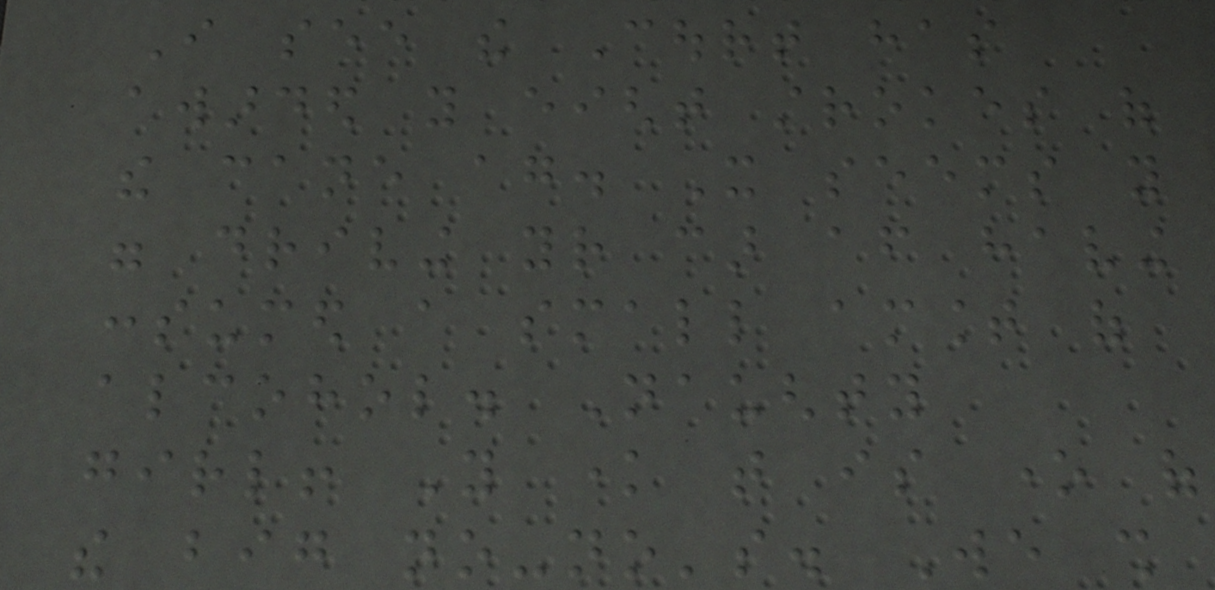I see the Court has
awarded you eight strokes of
the cane again. It seems you
were driving your car after having
consumed a small amount of
alcohol. Naughty
girl! You know that is one of
the big no-no's. We shall
